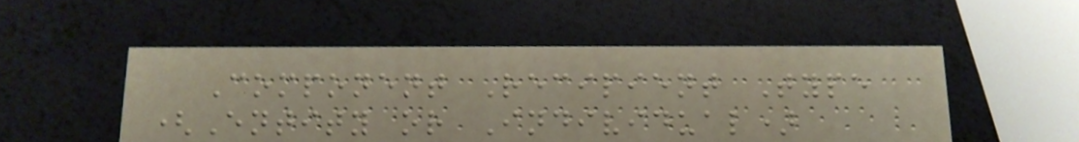Component Recipient Type
(Entity or Individual)
